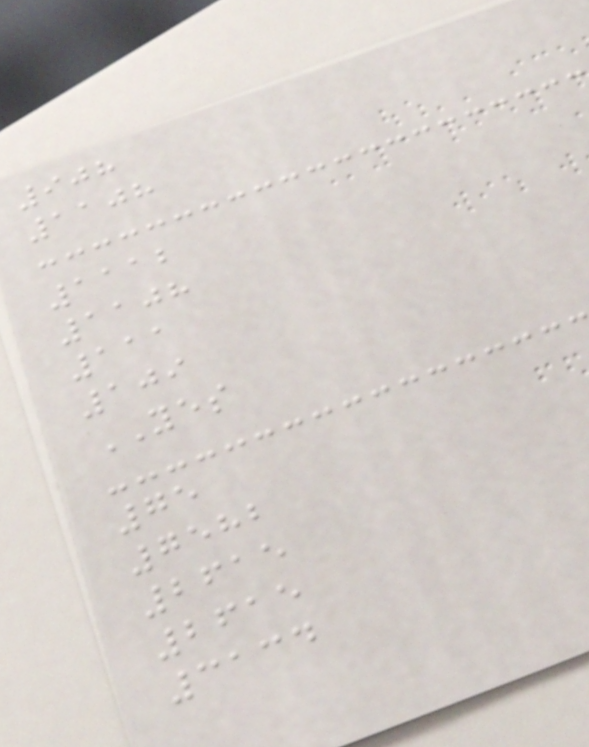908
1108
1112
1108
111
109
YES
75
7582
2615
2615
3134
